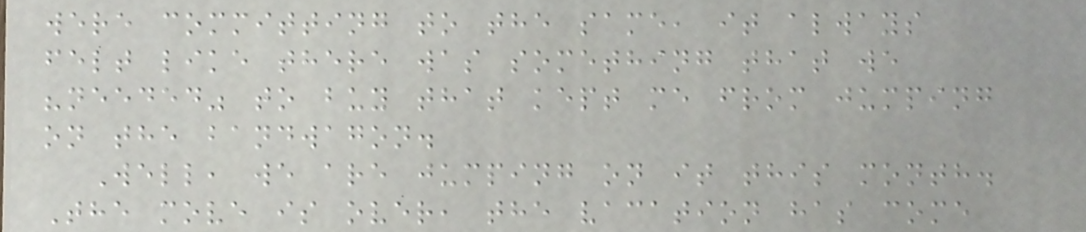were committing to the same, it always
felt like there was something that we
"needed" to buy that kept me from jumping
on the bandwagon.
Well, we are jumping on it this month.
The move is over, the vacation has come
